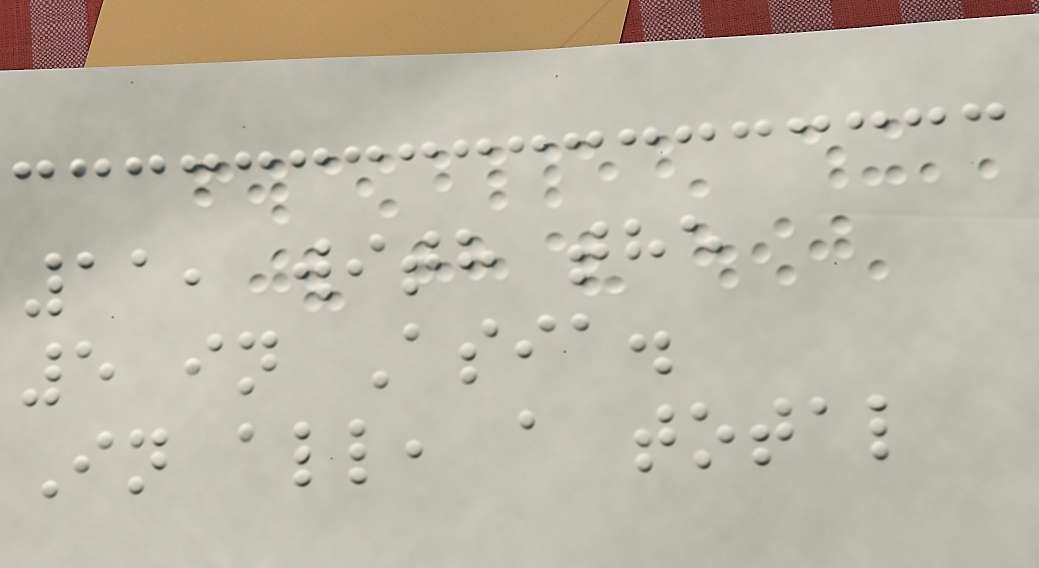11, with the
5 in Asia.
In all, a total
